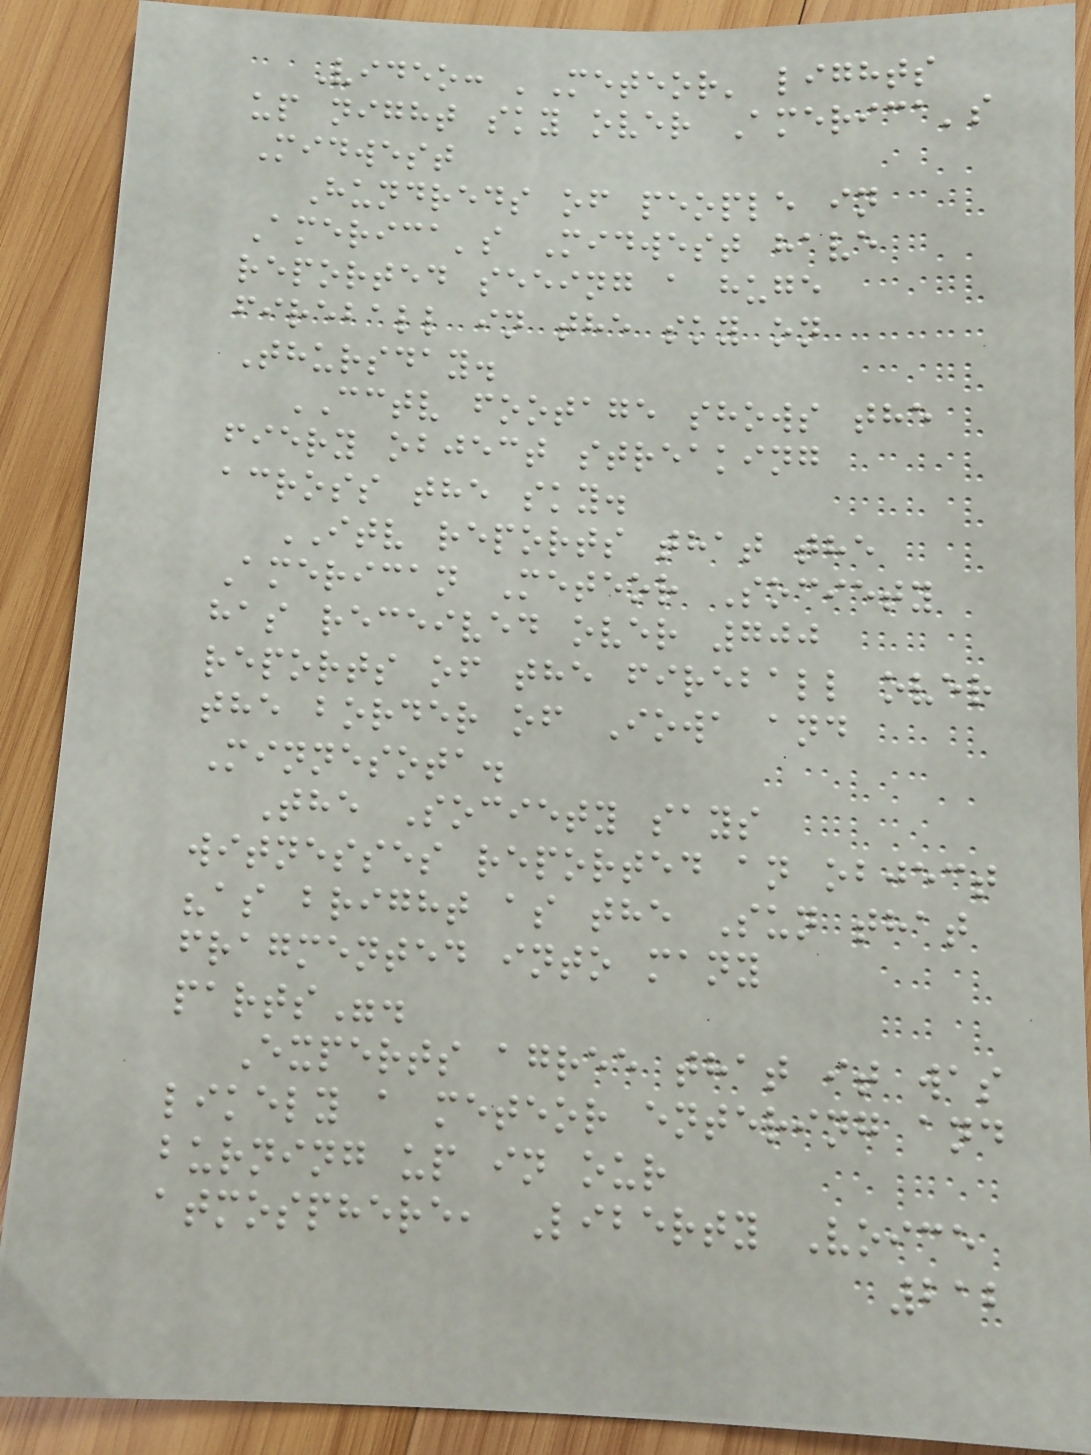Video: 'Meteor' lights
up night sky over America's
Midwest
Hundreds of people in
America's Midwest have
reported seeing a huge
fireball in the sky on
Thursday.
CCTV footage shows the
fiery object streaking
across the sky.
ITV reports that the
American Meteor Society
has received over 700
reports of the fireball over
the border of Iowa and
Minnesota.
The Society says
witnesses reported an object
"as bright as the Sun that
fragmented into many
parts".
Experts agree that it was
likely a meteor entering and
burning up in our
atmosphere, Liberty Voice
212
